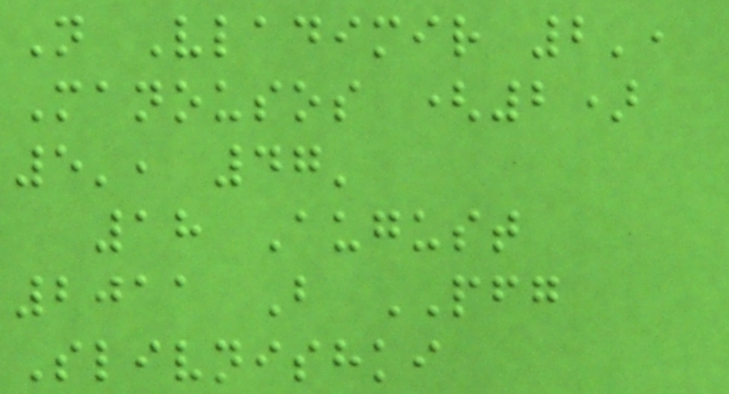N Vladimir 2',
Manousos (2)
5', 47'
18 August
2011 B PFG
Slivnishki
